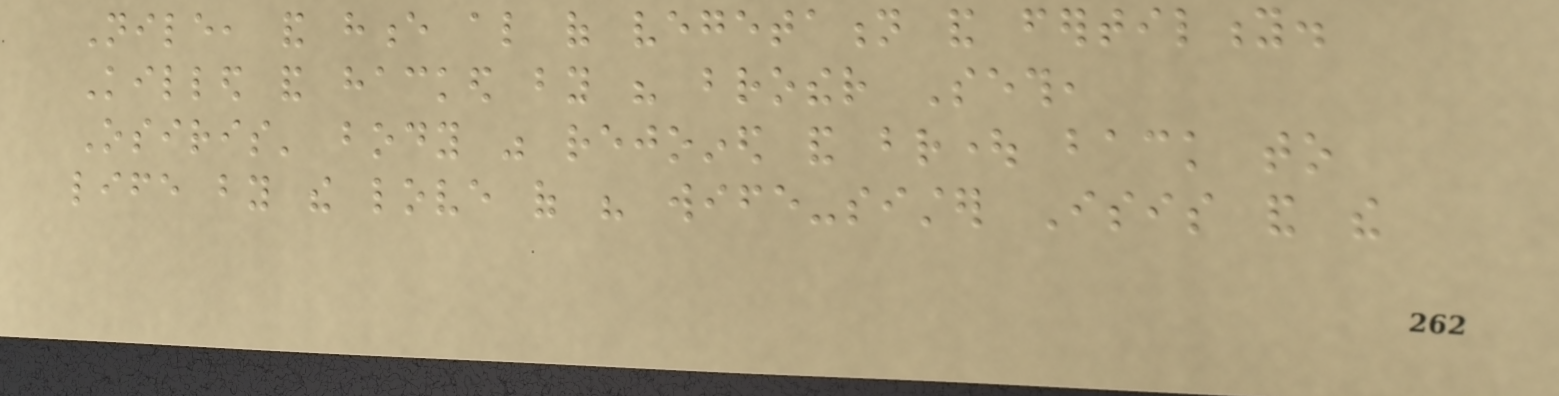Nile, and hence also of vegetation and fertility.
Killed and hacked by his brother Seth,
Osiris' body was rejoined and brought back to
life by the love of his wife-sister Isis and the
